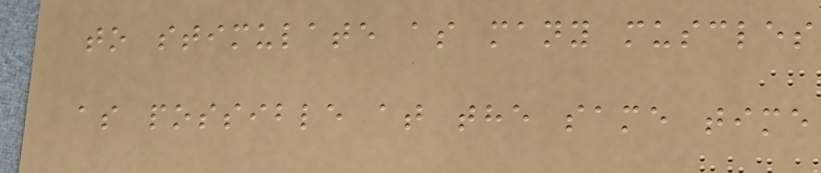to stimulate as many muscles
as possible at the same time
